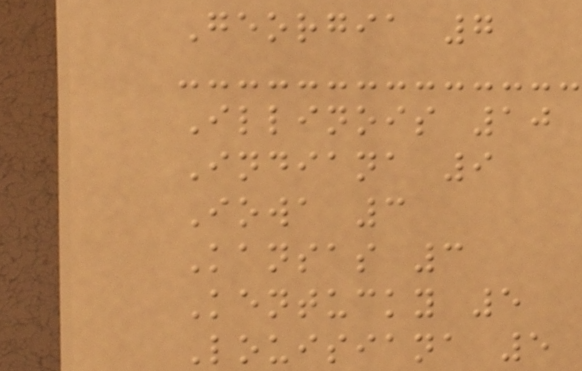Georgia 7
Illinois 10
Indiana 9
Iowa 3
Kansas 3
Kentucky 5
Louisiana 5
